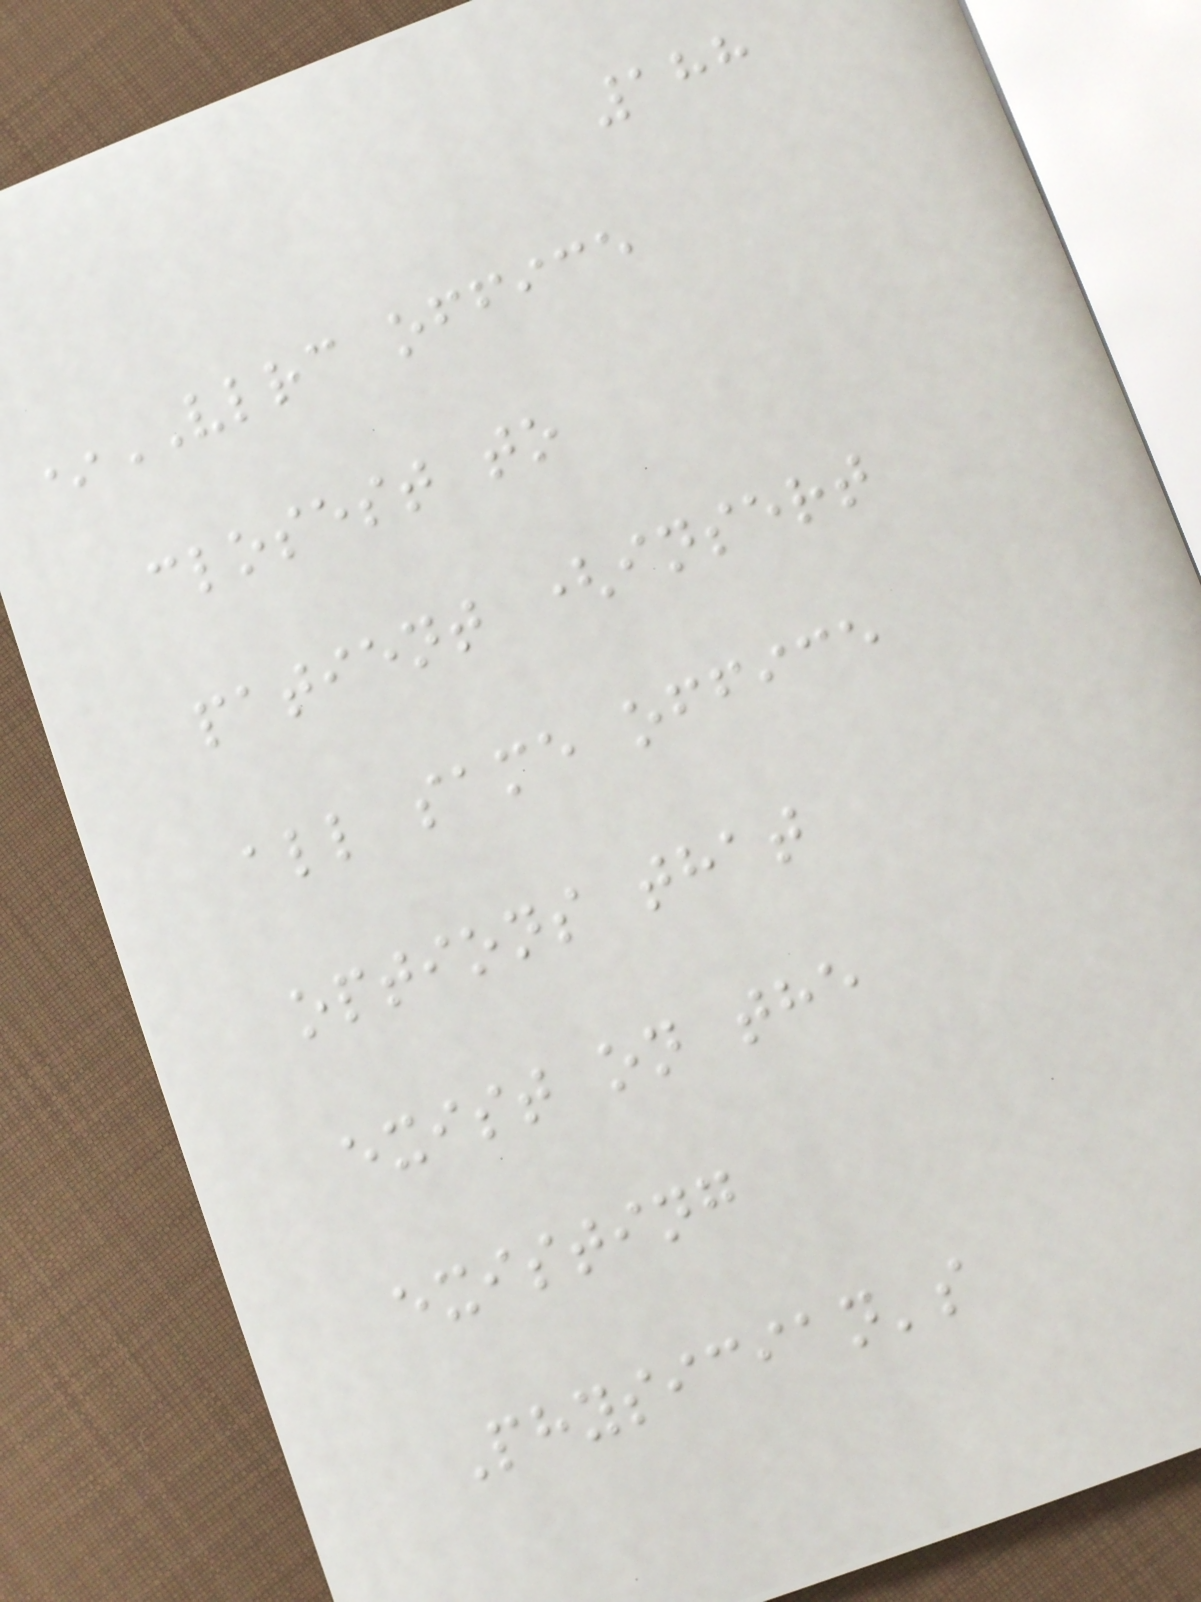188
*VLRC office
closest to
patient (insert
all same office
options that
exist on the
existing
Physician's
